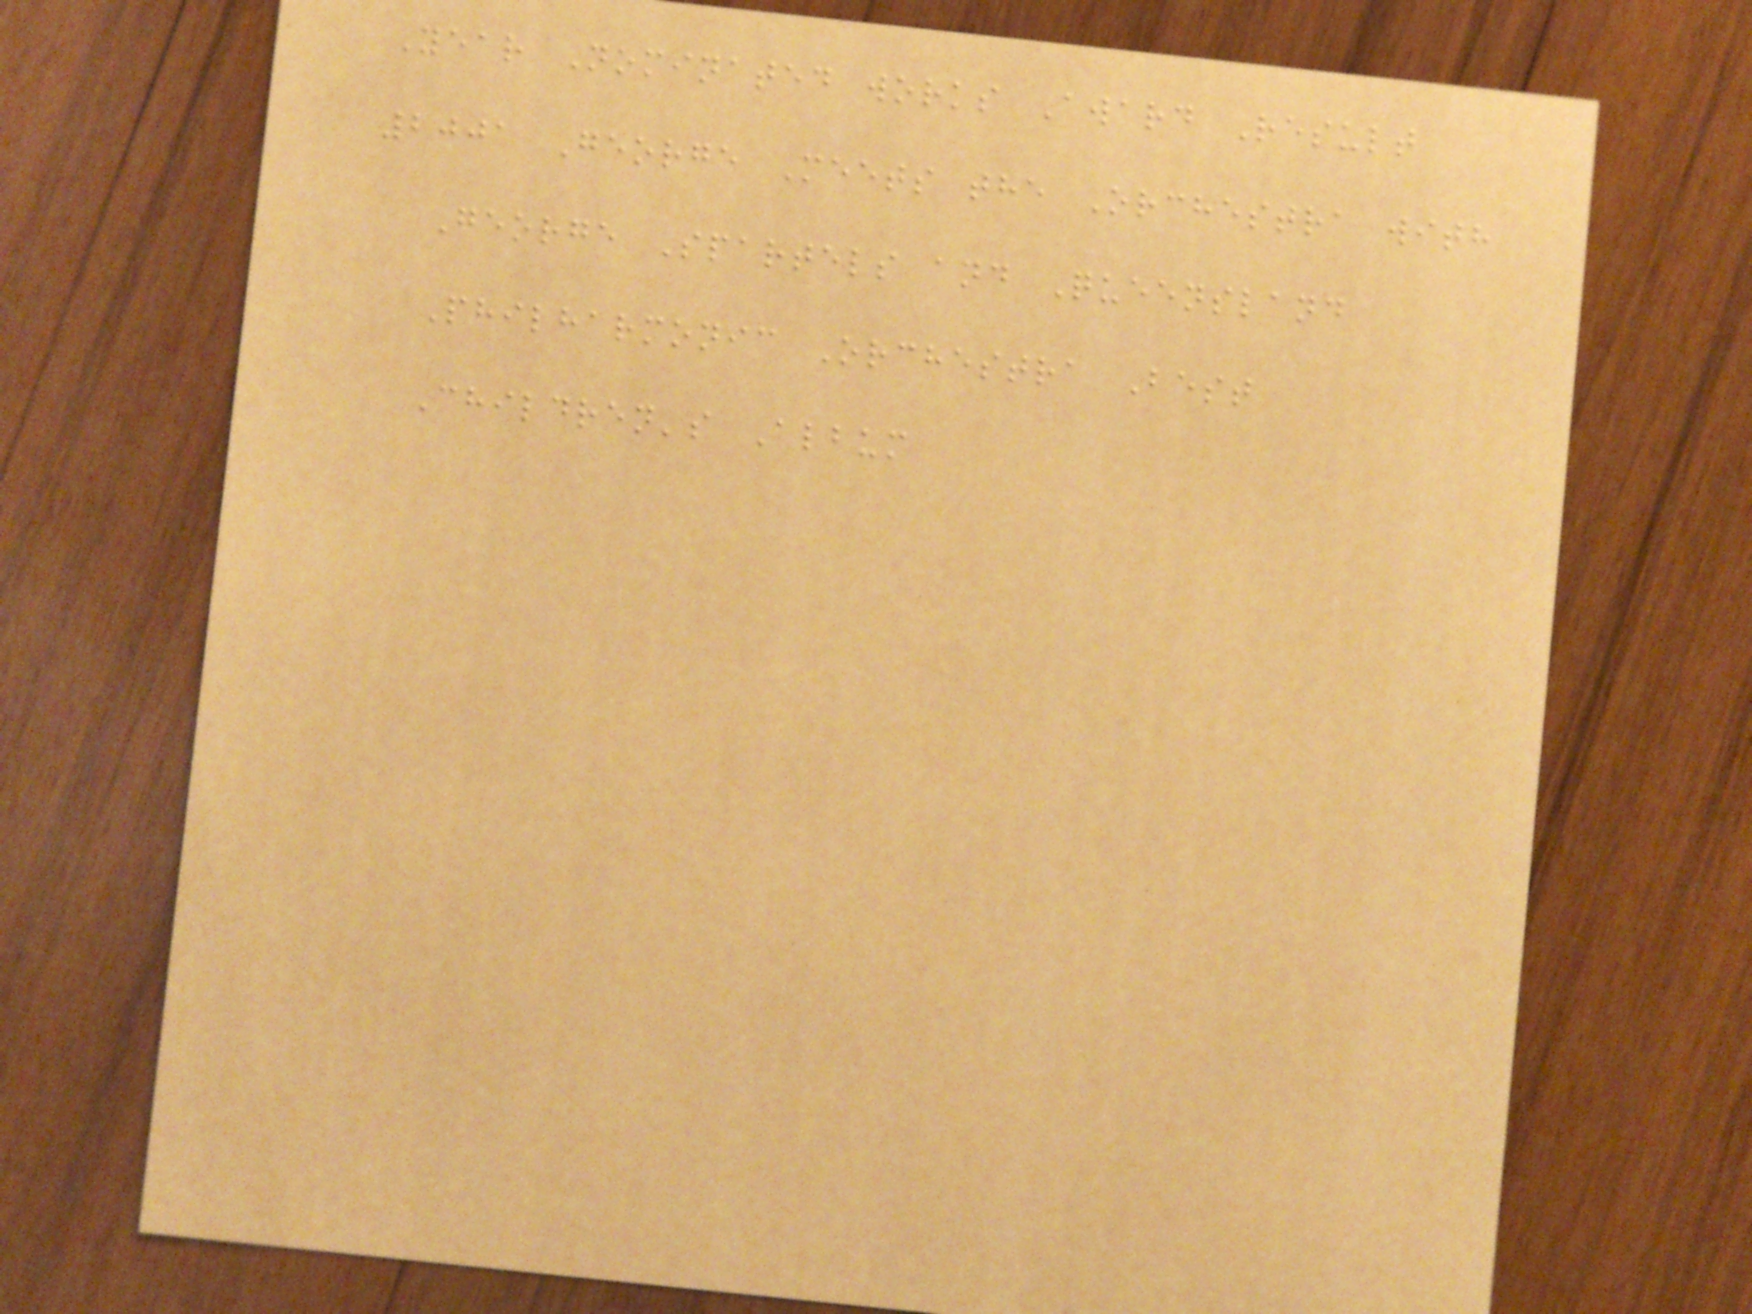Year Nominated works Award Result
2001 George Meets the Orchestra with
George Spartels and Queensland
Philharmonic Orchestra Best
Children's Album
